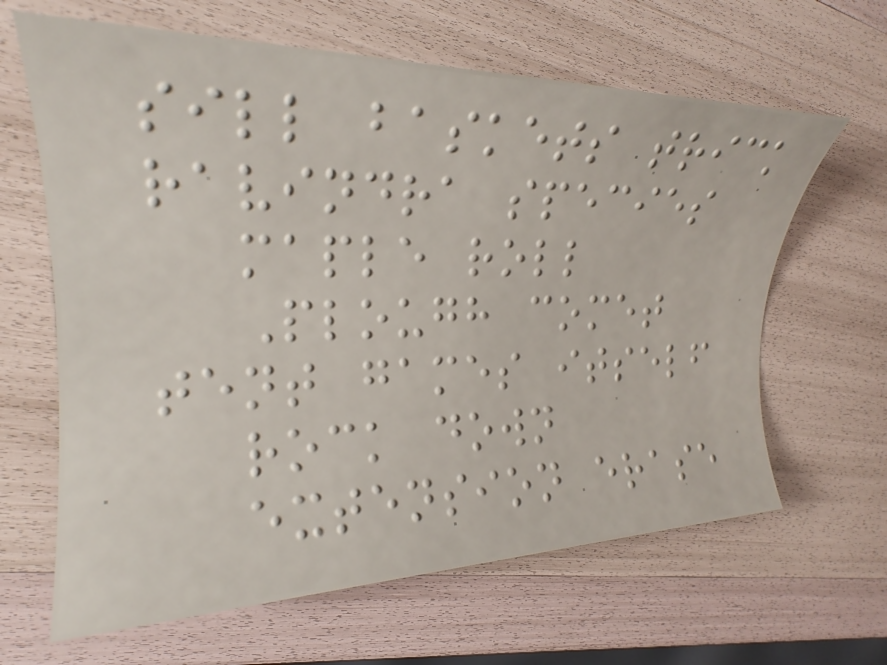sill baskets trick
ravindra species
maple roll
Plough comet
tent games itself
rock down
extension erase
